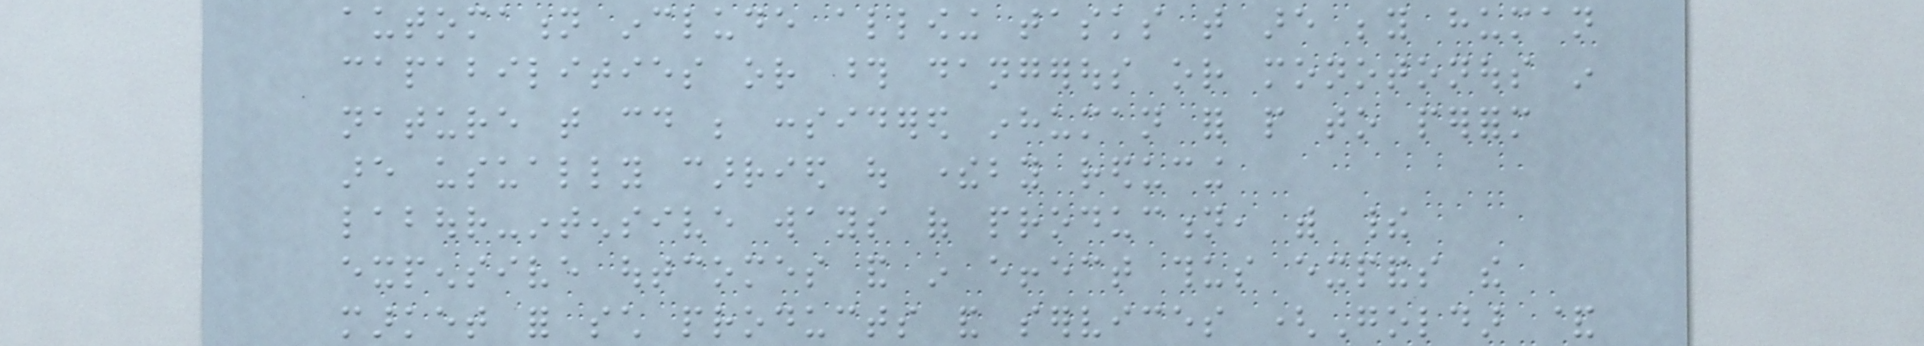automation include allowing tasks that are beyond human
capabilities or those dangerous or monotonous in
nature that could be considered inhuman for people to perform
are usually carried out thereby reducing
labour-intensive ways of production, with their
expensive outcomes and in effect thus expands the
market for such products and services (Goldar &
